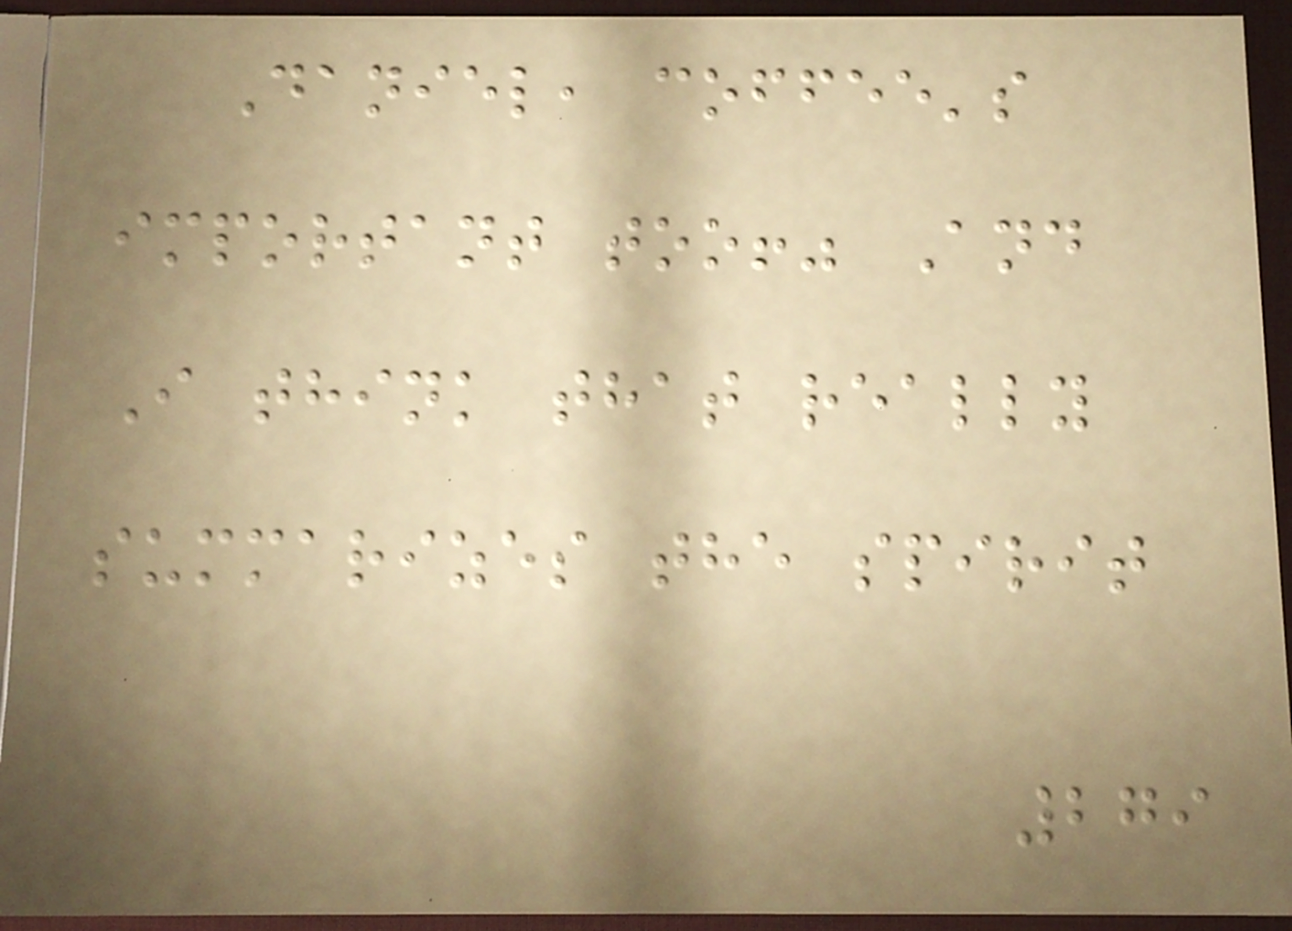Daniel, coffee's
important too!" And
I think that really
summarizes the spirit
279
